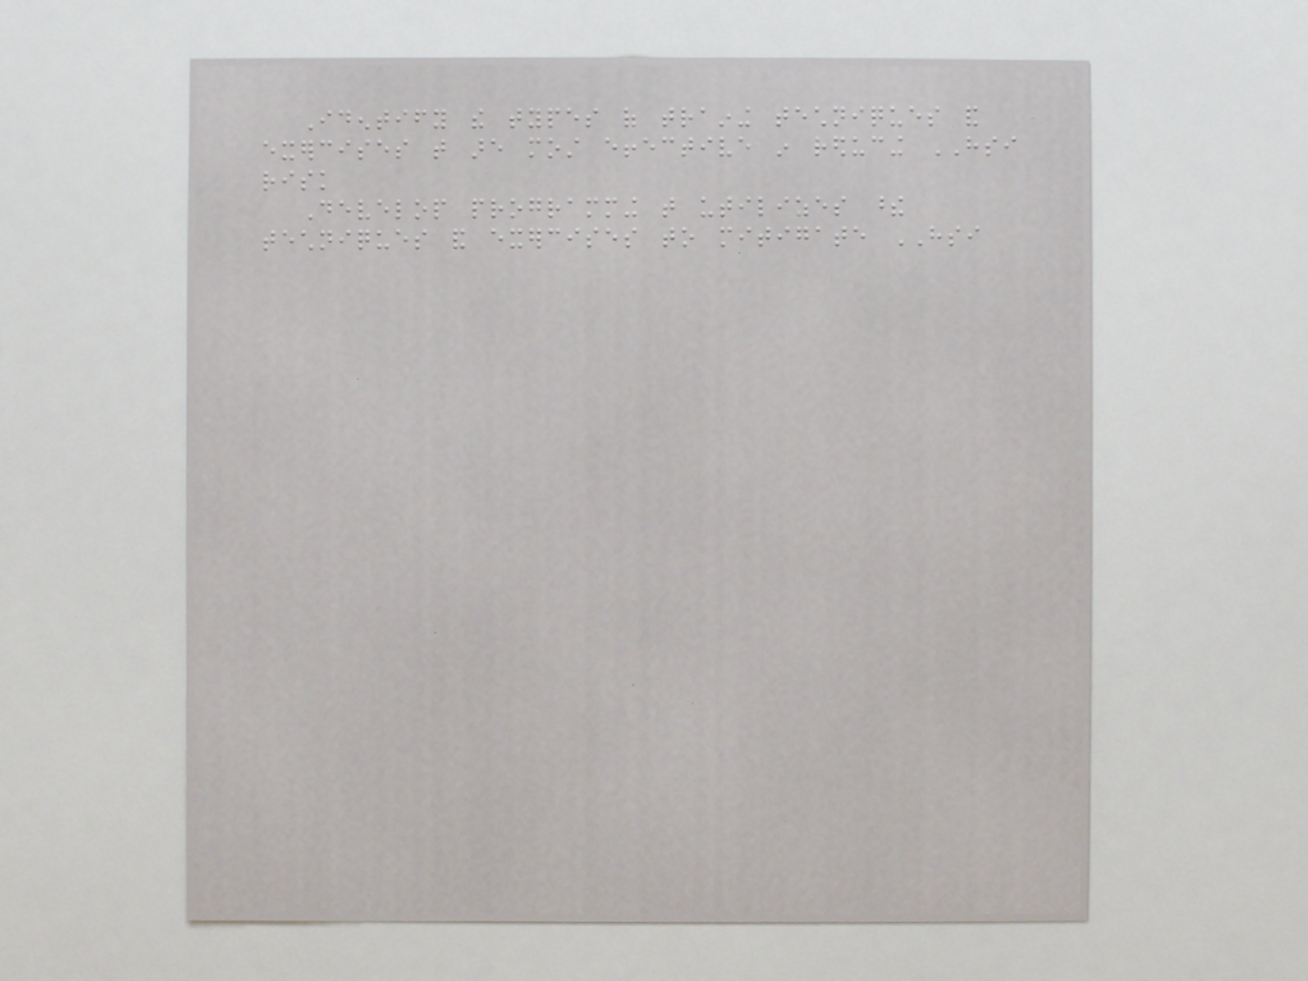Identify the types of training techniques and
exercises that are most effective in reducing HSI
risk
Develop programming that utilizes these
techniques and exercises to mitigate HSI
